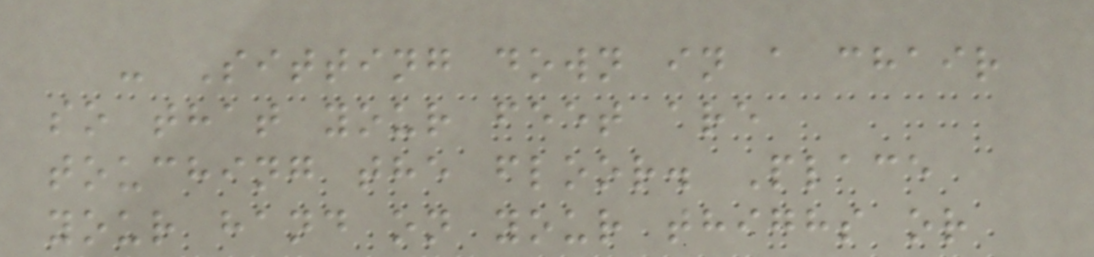- Sitting down in a chair
so that your feet are
touching the floor. Place
your hand on your thighs or
